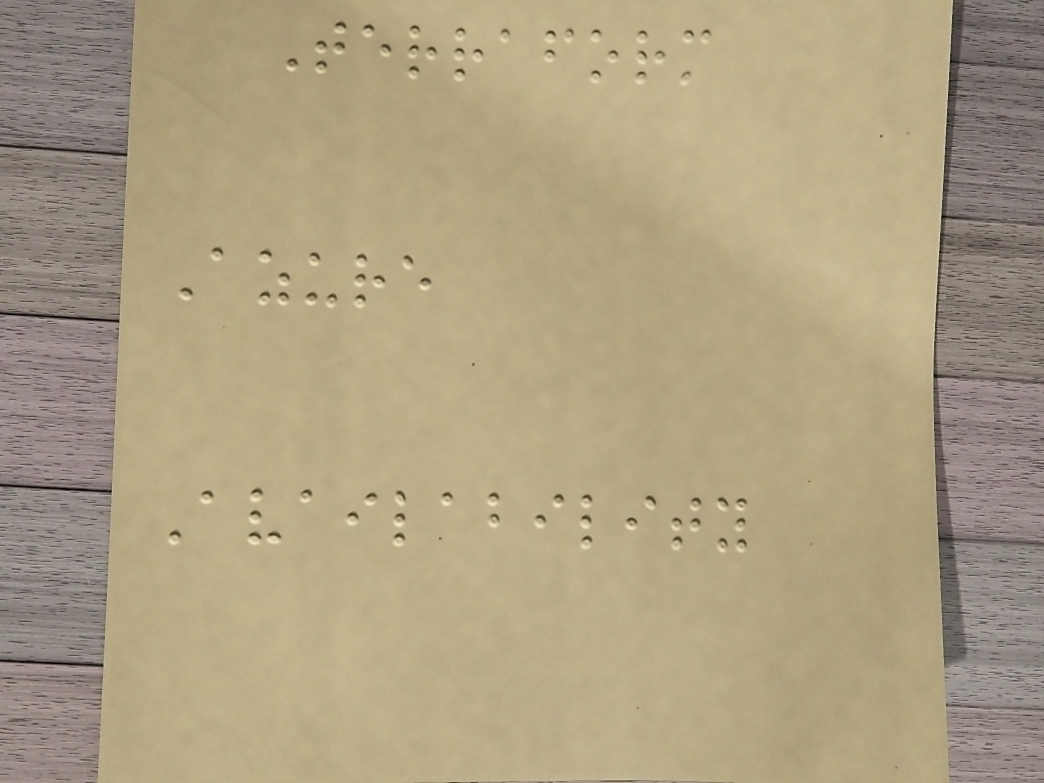Terraform
Azure
Availability
